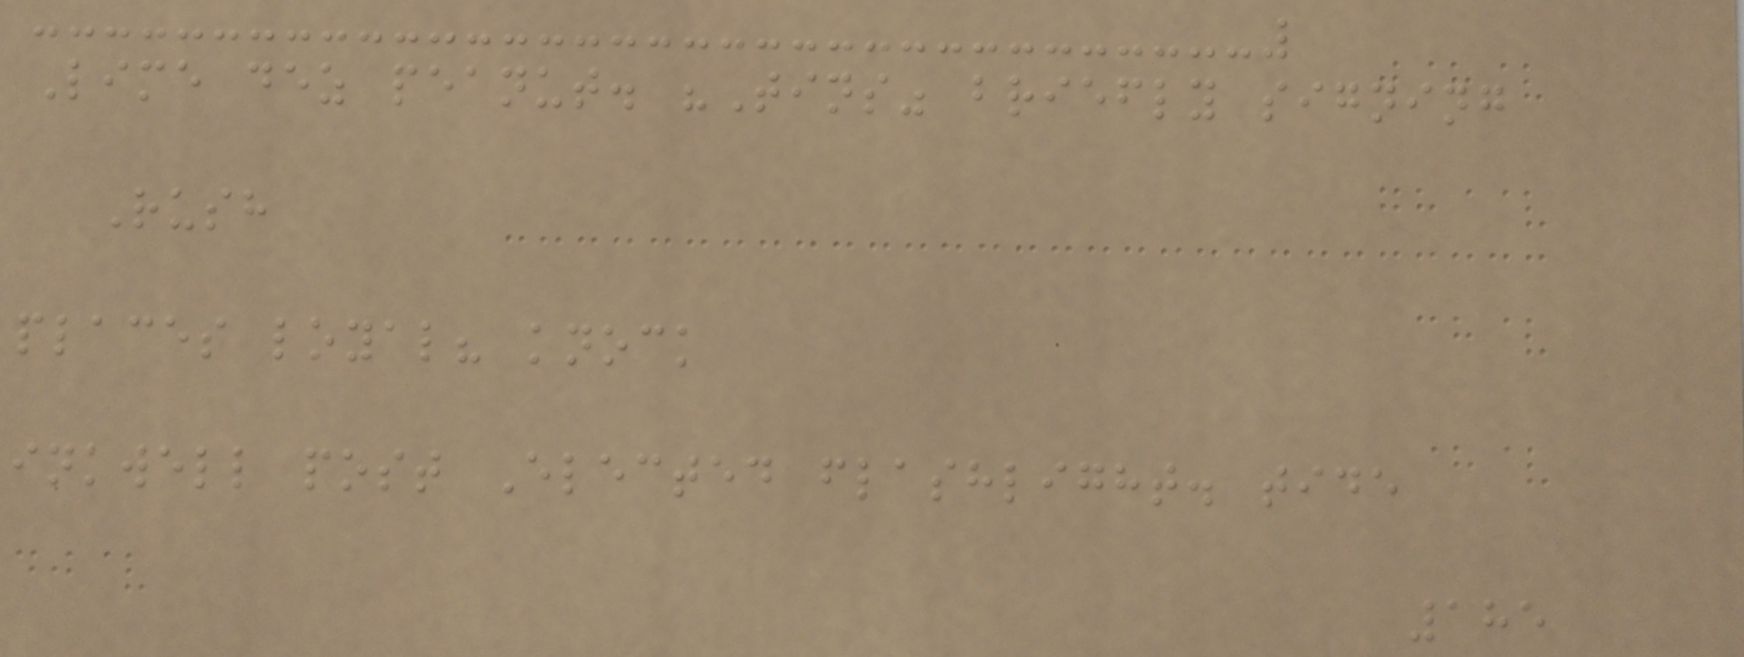Lime dez peanut. "Tins" briefly signing
Rush
places loyal? knock
inkwell post Elected flashlight. tide
185
